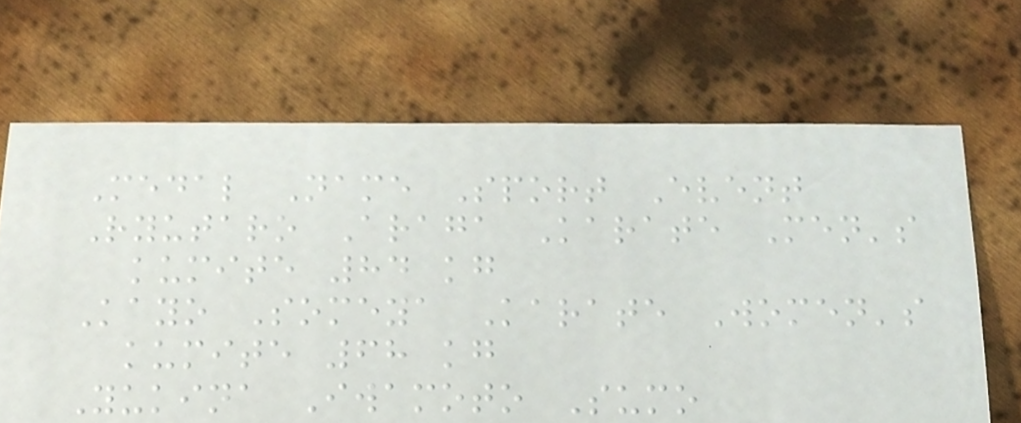Medal Name Sport Event
Ryutaro Araga Karate Men's
kumite 84 kg
Kayo Someya Karate Women's
kumite 68 kg
Yukina Iwamoto Sumo
